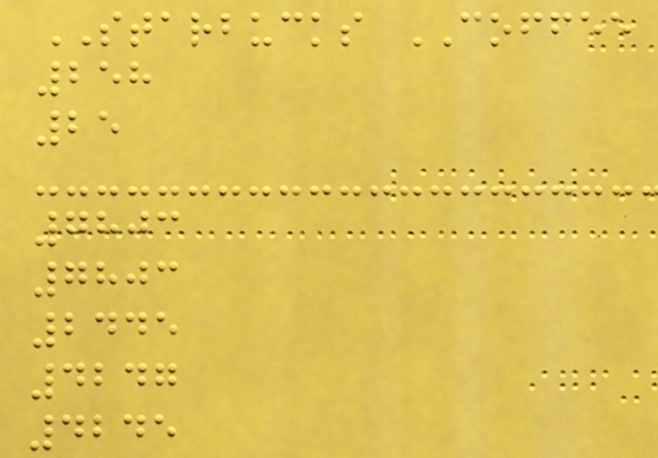STARBUCKS COFFEE
258
25
7803
7803
2445
4247
4245
